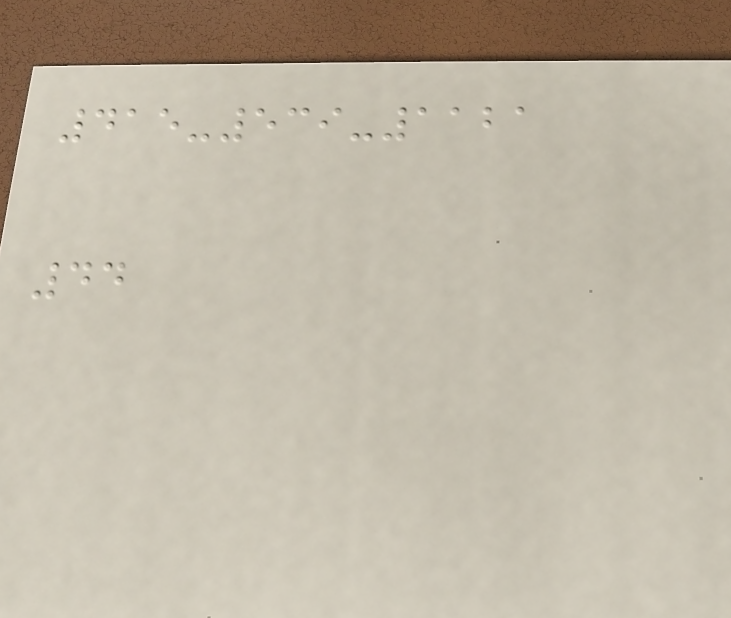415-539-1121
44
